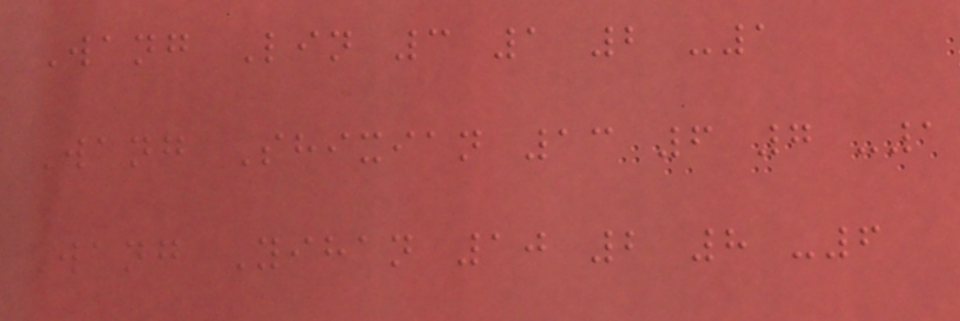Wang Lin 3 1 2 -1
Wang Shixian 13 6 7 -1
Wang Yihan 10 2 8 -6
